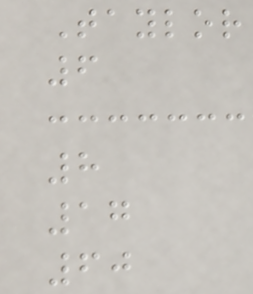Taylor
6
8
17
60
